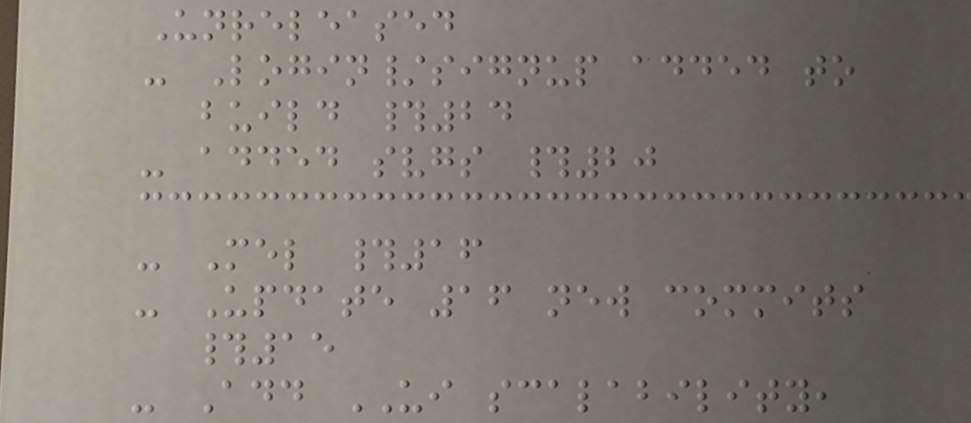Unreleased
- Login/signup added to
build #24
- added svgs #20
- Mel #16
- Update 16 new commits
#15
- Add UI scalability,
